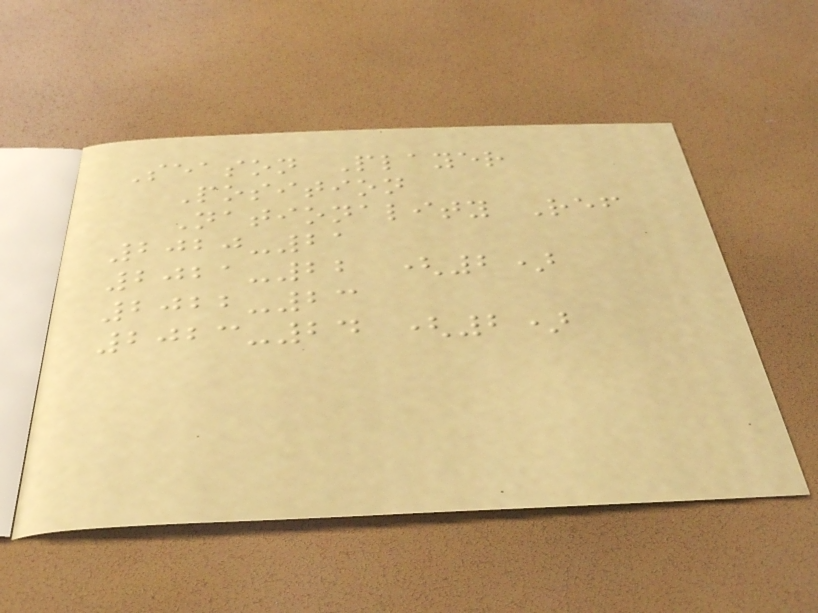Season Player
Position
Nationality Ref
2020-21
2021-22 (2)
2022-23
2023-24 (2)
